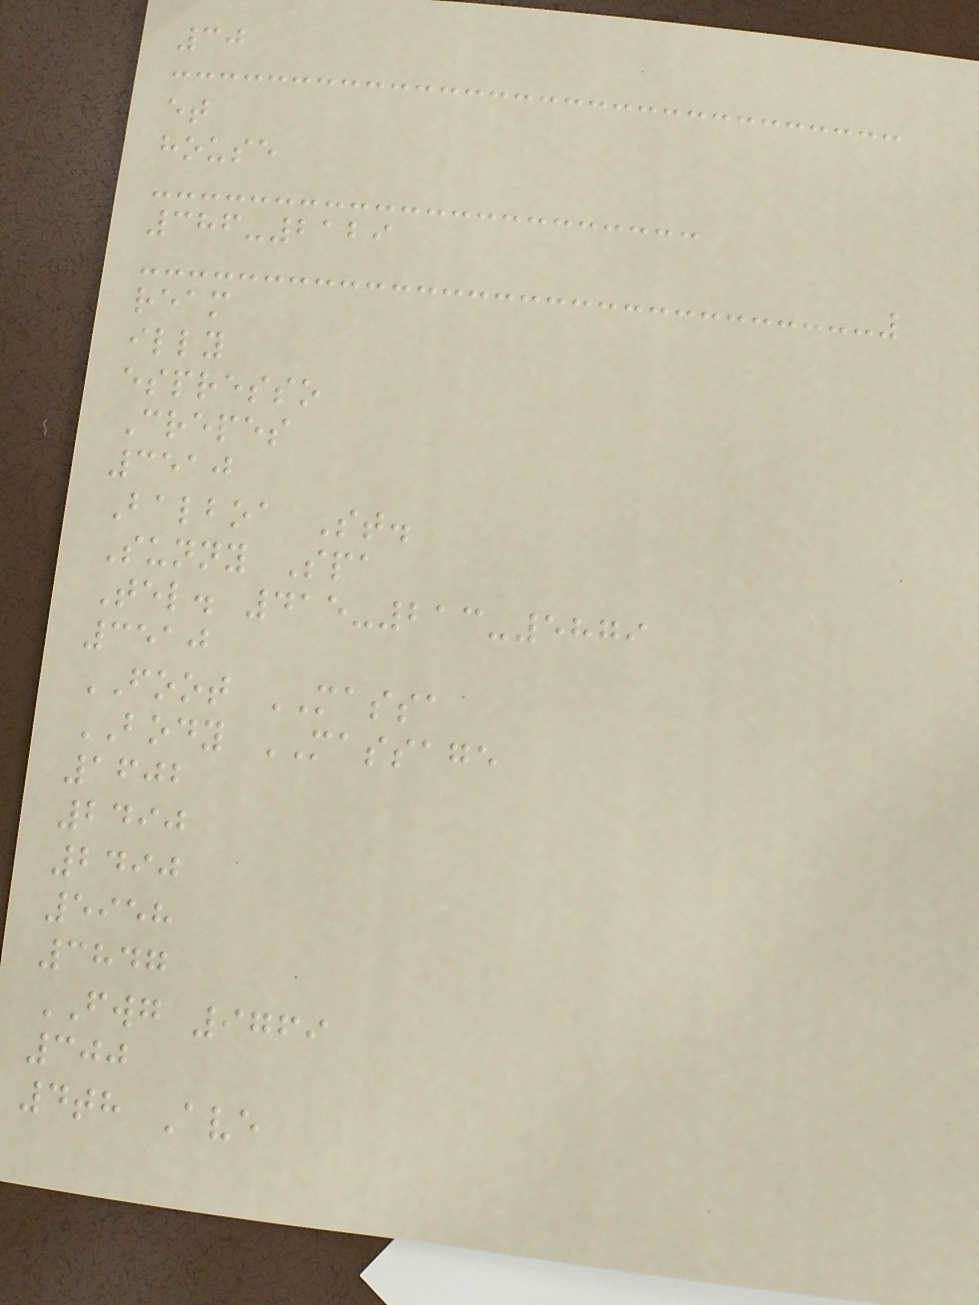30
et
house
386-2129
ream
illy
espresso
Crepes
3510
Balboa St.
Sunny Spa
Tel. 415-213-5879
3510
FOOT MASSA
BODY MASSAGE
1602
2490
2490
5958
3847
FWG 9769
300
4th Ave
